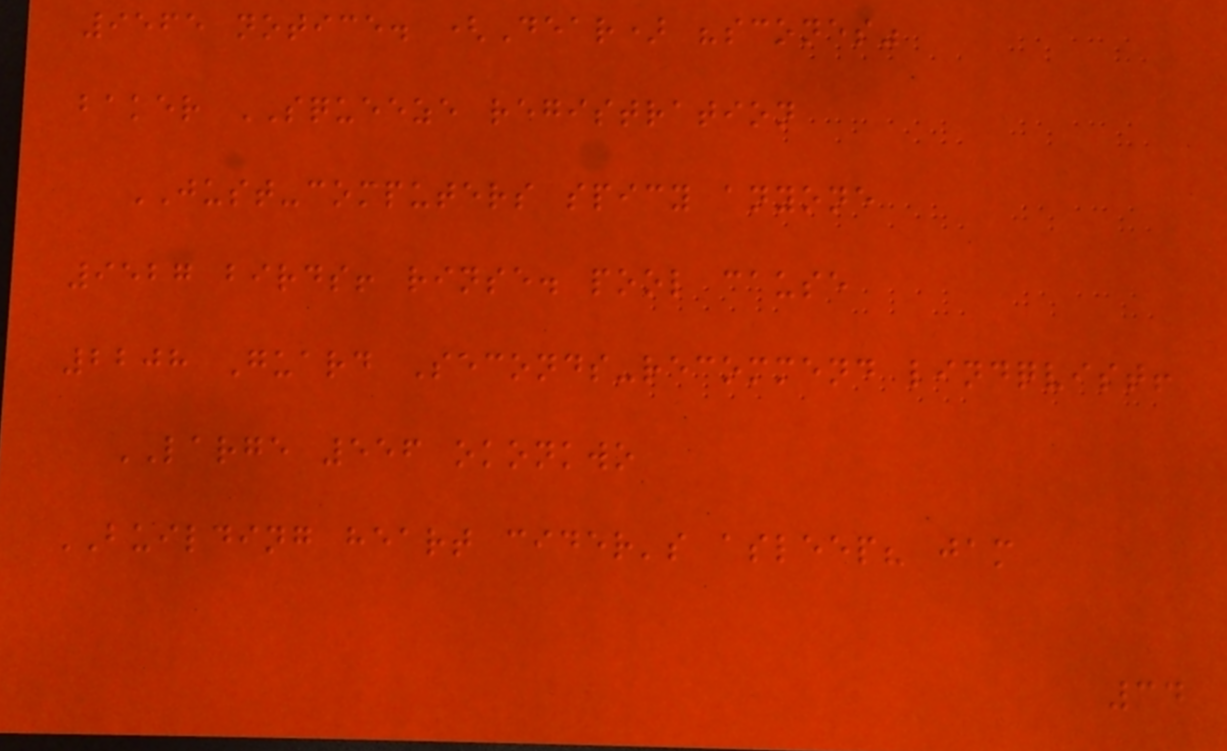9565 notice. (Dear) "scones"
baker SQUEEZE registration
JUST-computers spicy anyone
9527 birds! rinse. pool cause
2208 Guard Seconds-recommend lindqvist!
LARGE 556 okonkwo
BUILDING heart cider's asleep? jam
34
